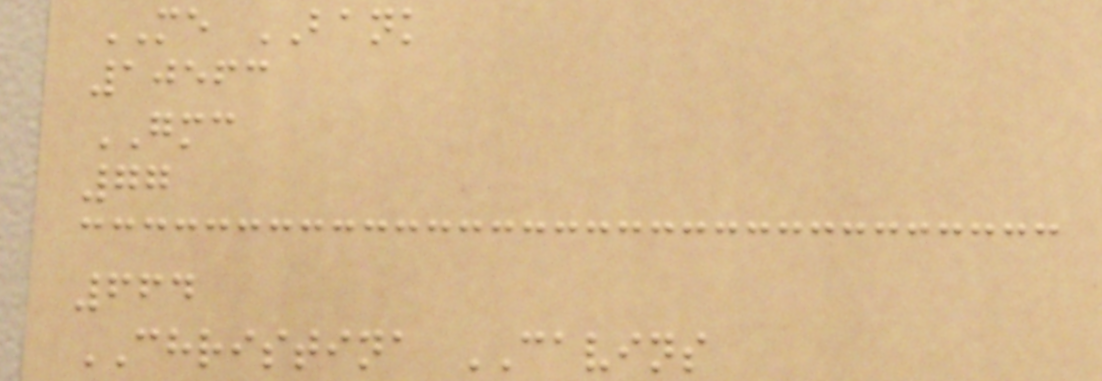ME BANK
10563
GMC
77
664
CHRISTINA CAVINS
